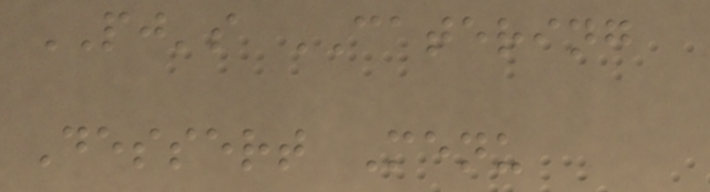PJ's CATERING
Dessert Menu
